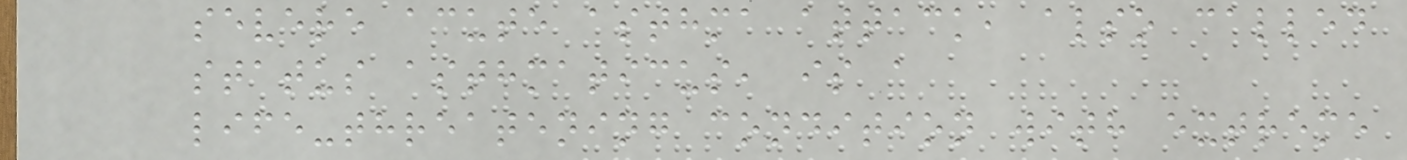severe acute asthma attack, also called
status asthmaticus, is a
life-threatening condition with extreme
